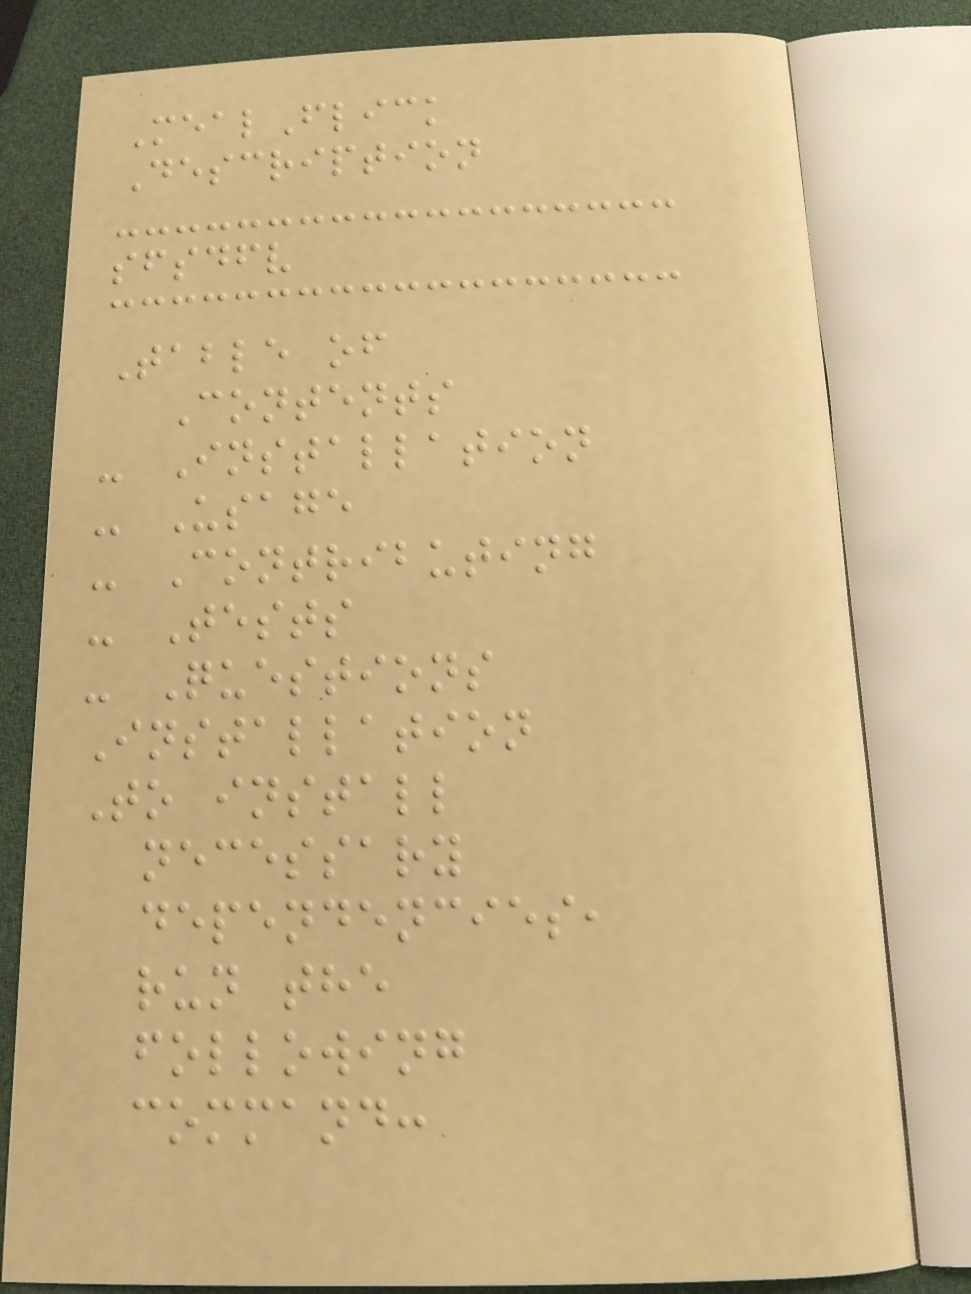MealFlick
Description
sfsdfv
Table of
Contents
- Installation
- Usage
- Contributing
- Tests
- Questions
Installation
To install
necessary
dependencies,
run the
following
command:
